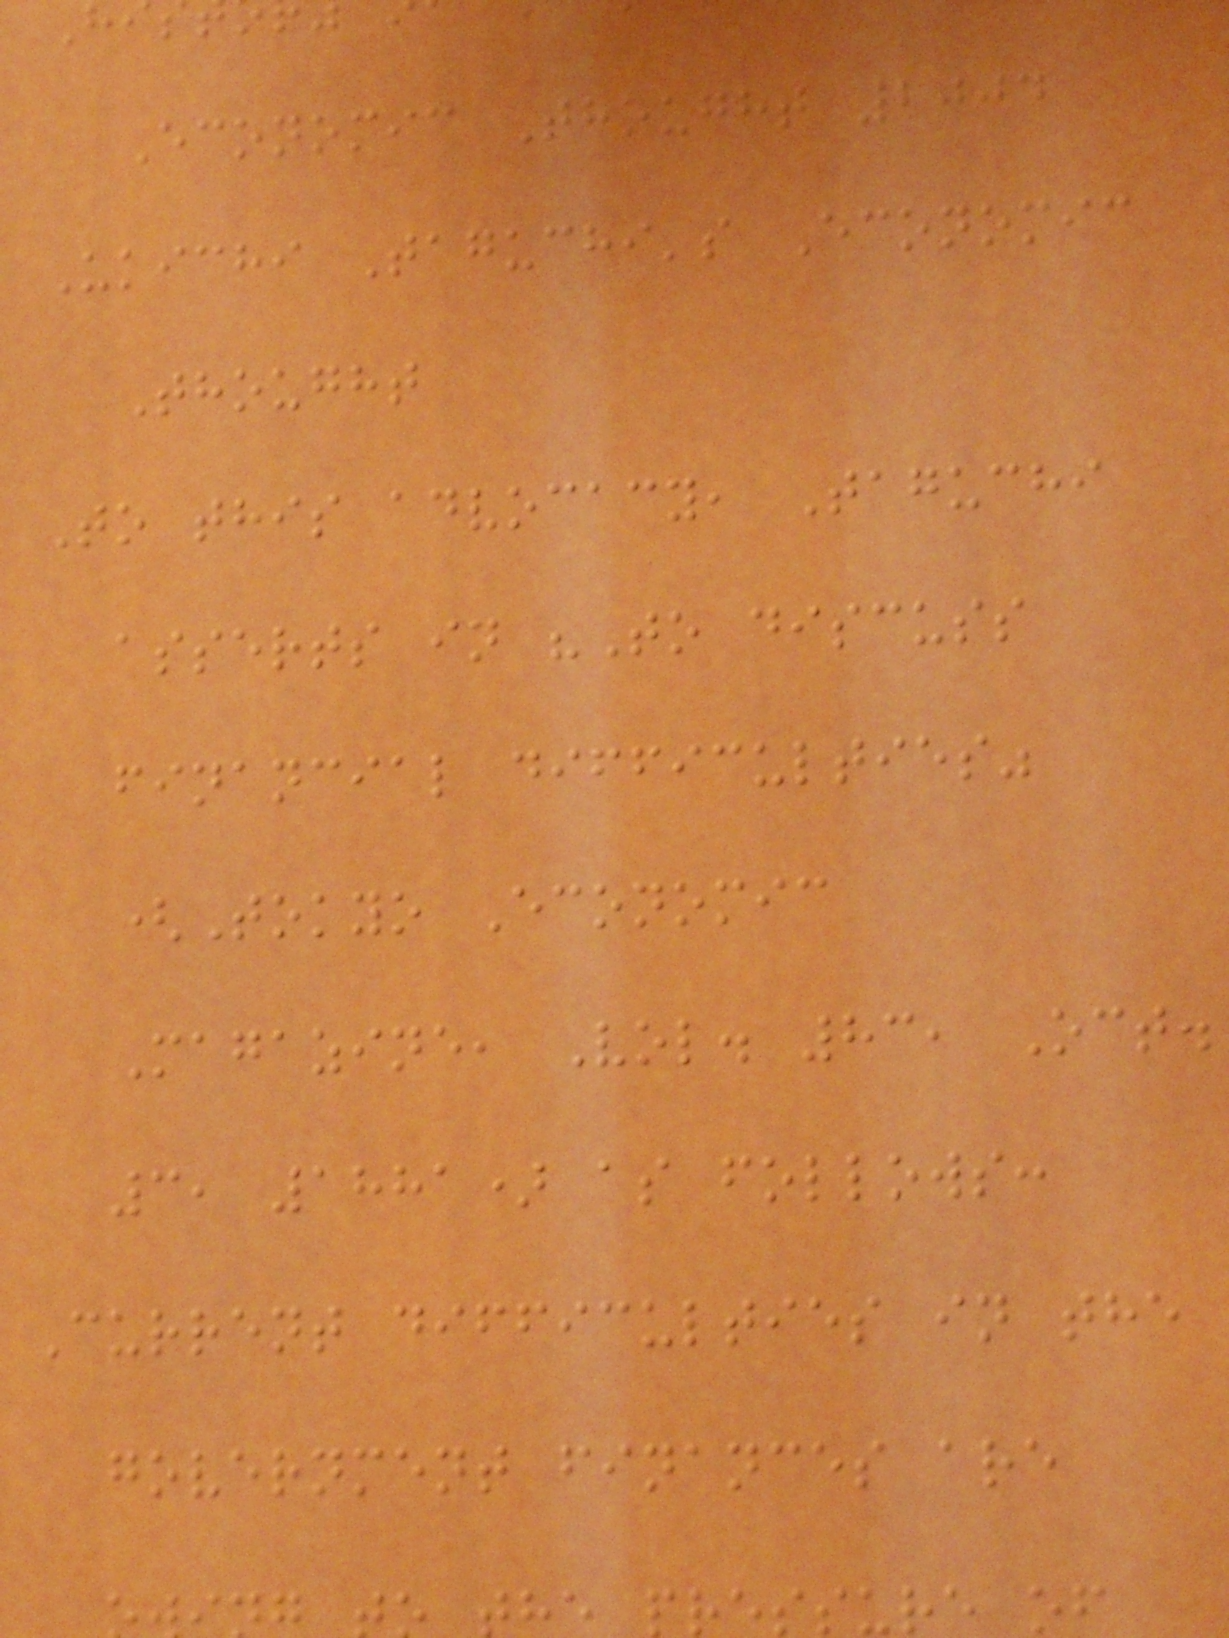Economic Thought 2004
Ukichi Taguchi's Economic
Thought
To this advocacy, Taguchi
asserts in "To discuss
financial difficulties"
(Tokyo Economic
Magazine, Vol. 83, Oct.
3, 1881) as follows:
Current difficulties in the
government finances are
essure of
